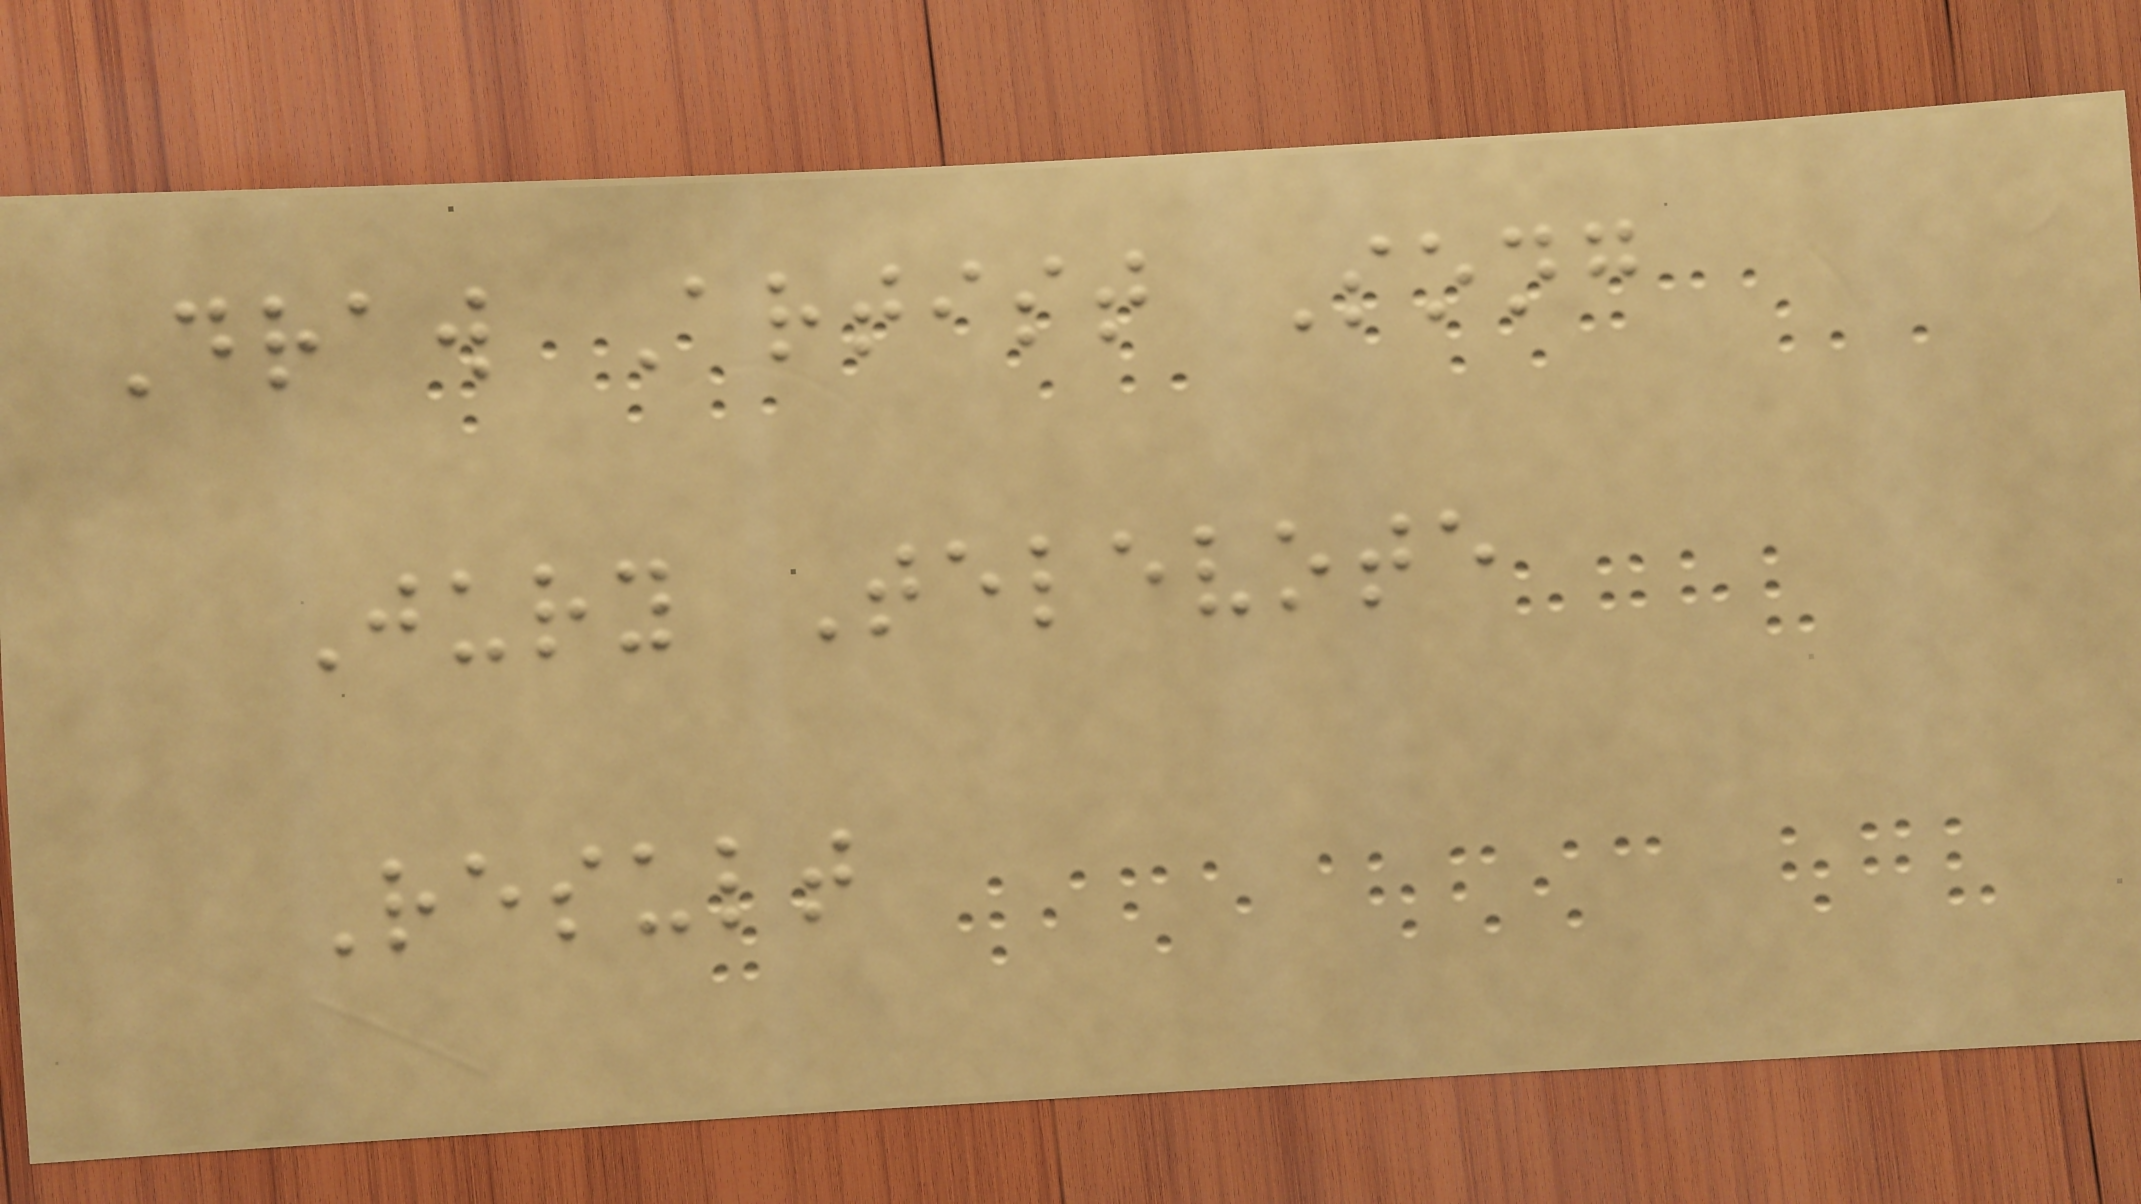Draw Artist Song
Jury Televote
Result
